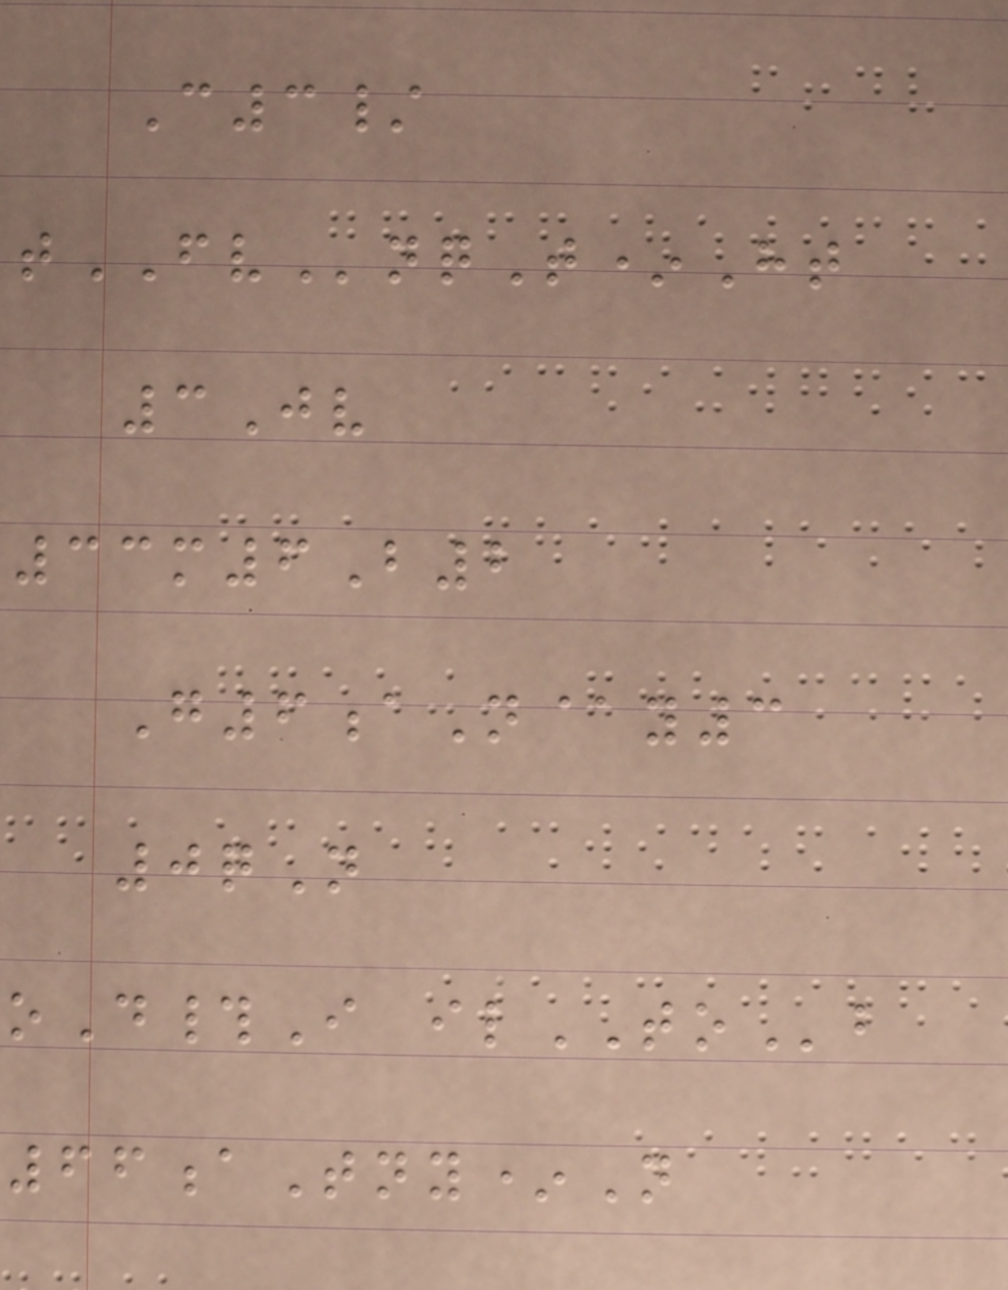C3/
tFVnqT*Ht
3Jv
33m6B2
G6aN@y3
0qN
oD#I ilTOb
66aTny*N
